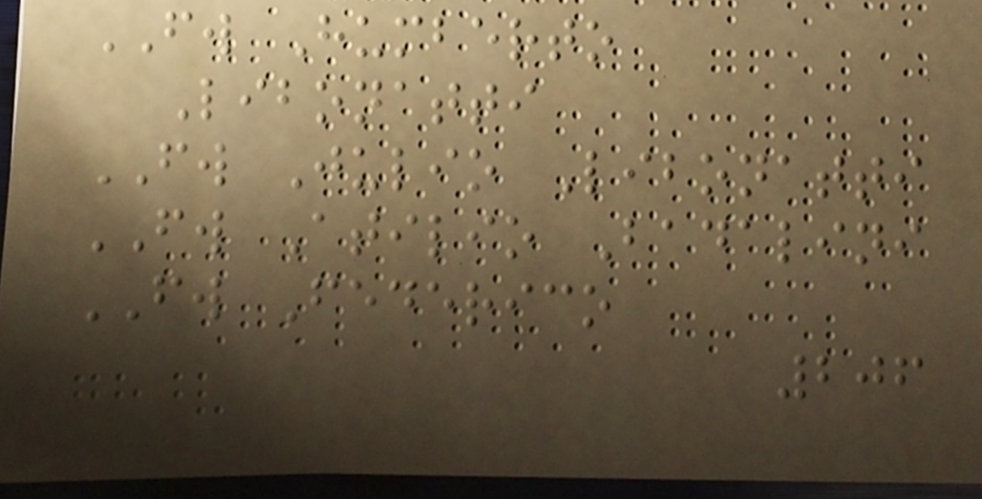FW Humberto
Libonatti
FW Julio Libonatti
FW Atilio Badalini
FW Federico
206
